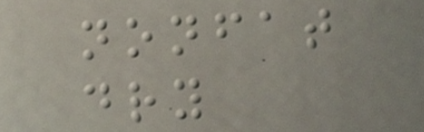nonfat
dry
